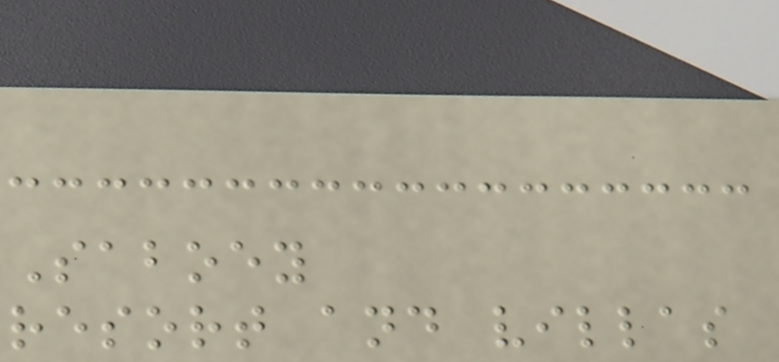Saboey
resort and villas
